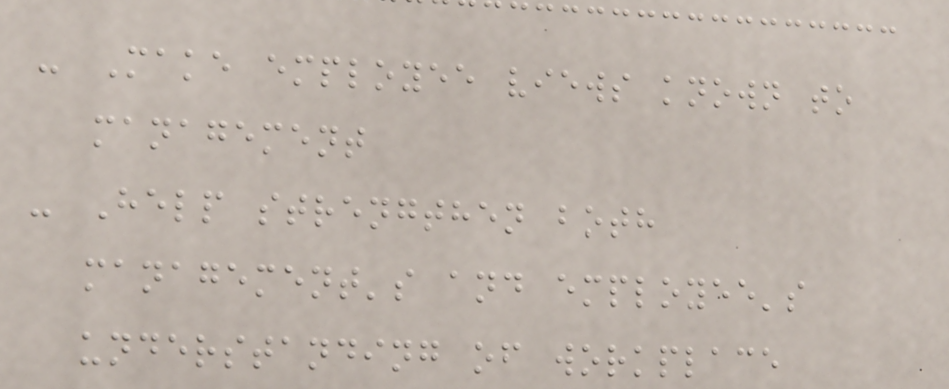- Make employee views known to
management
- Help strengthen both
management's and employee's
understanding of workplace
